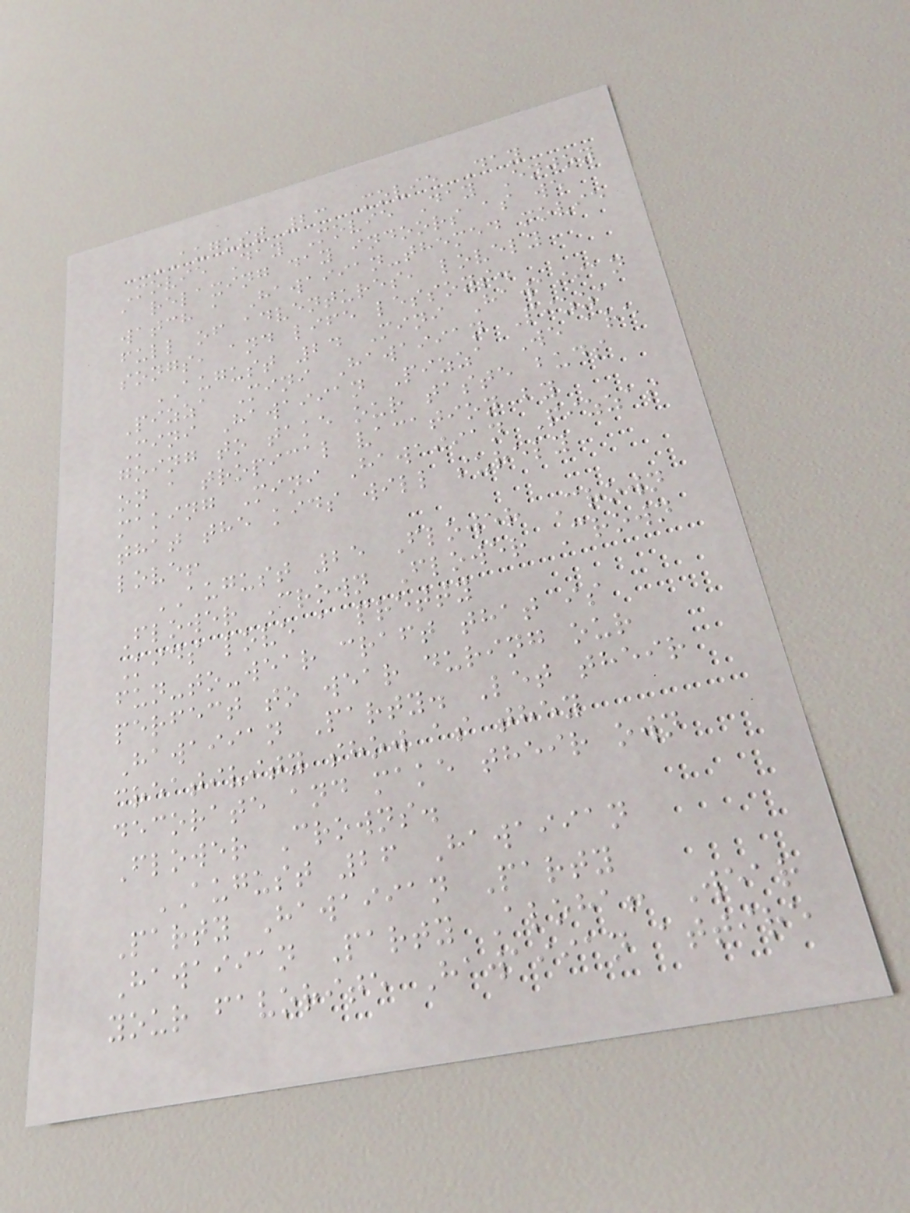AUGUST 23 Movie Day
Movie Day Movie Day Enjoy
a relaxing day indoors as we
watch a Hawaiian-themed movie
full of adventures, lovely
songs, and life lessons.
AUGUST 24 Mini Hawaiian
Pizza Mini Hawaiian Pizza
Mini Hawaiian Pizza We are
going to take our taste buds
on a tropical vacation by
making Mini Hawaiian Pizzas
that the kids will surely
love!
AUGUST 25 Flower Crown
Flower Crown Flower Crown
Kids love a pretty
fun-to-wear craft that is
perfect to wear during our
Hawaiian Party. Let their
creativity show as they
decorate and make their own
Flower Crowns.
AUGUST 26 Hawaiian
Party Hawaiian Party
Hawaiian Party Aloha! Wear
your favorite Hawaiian attire
